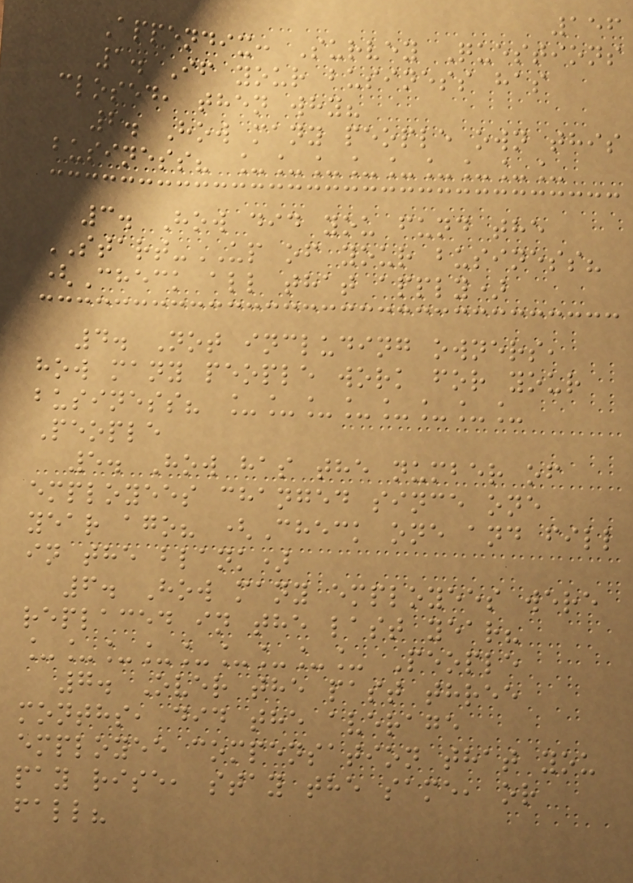156
Appendix: Survey Questions
1. If your business has
closed, then why?
2. How many people own this
business? _________
3. How did you fund the
START-UP of your business?
(Check all that apply)
4. Not including owners,
how many people work for your
business? ________
People
5. How has the number of
employees changed since one
year ago? (Check one and fill
in the blank)
6. How many employees were
replaced in the last year?
_________ People
7. Over the past three
months, did the average
employee compensation that you
pay rise, stay the same, or
fall?
